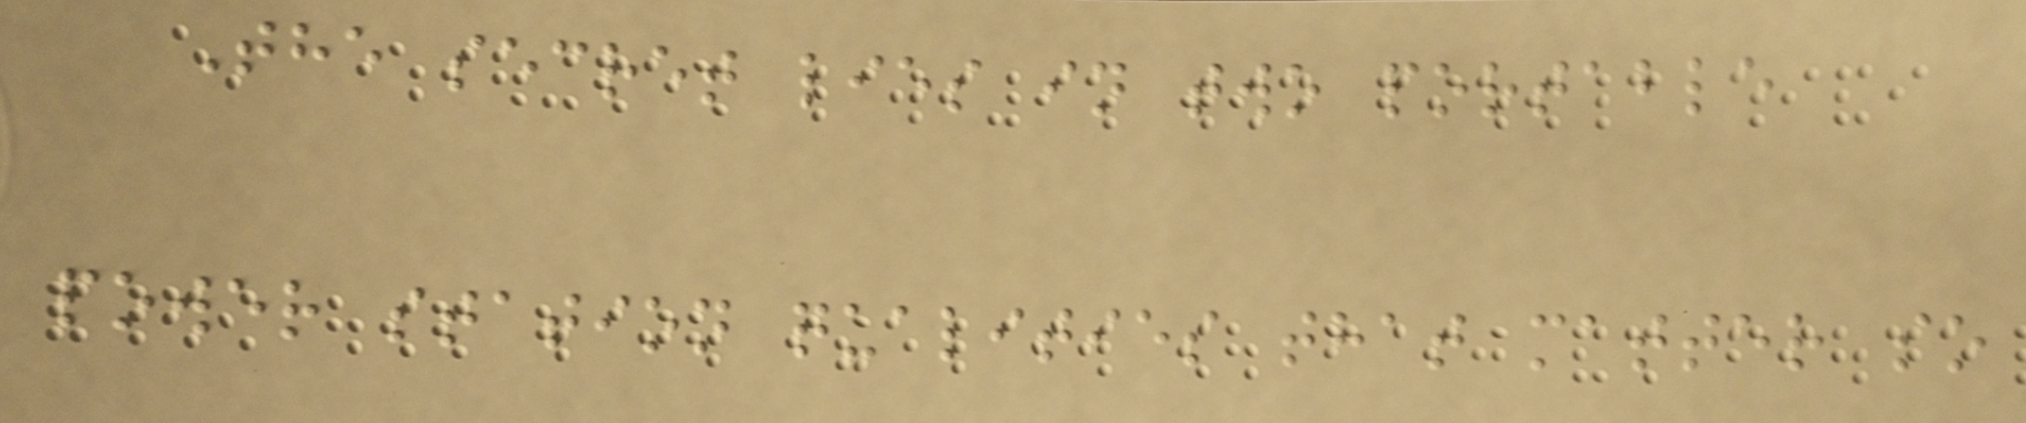The secret lies in two portable
power station qualities that matter so
